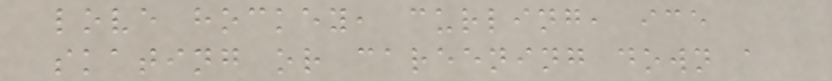love hockey, curling, ice
skating or careening down a
